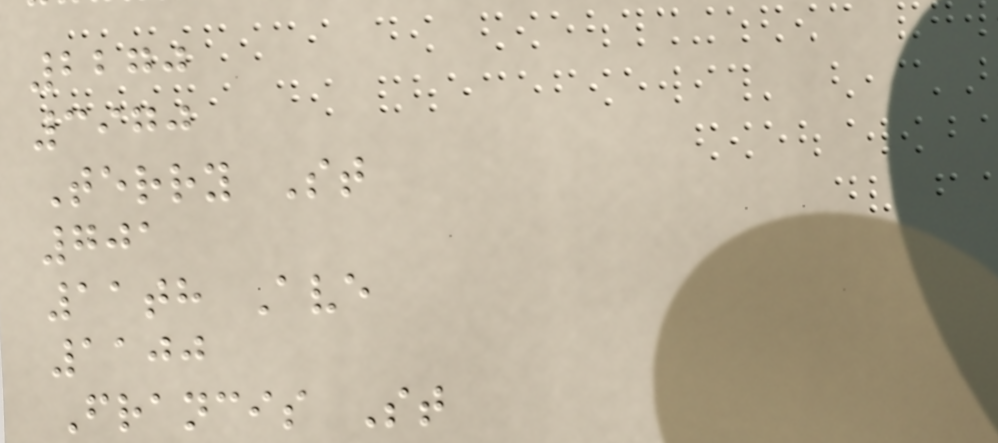2270
3970
Terry St
701
11th Ave
1100
Francis St
